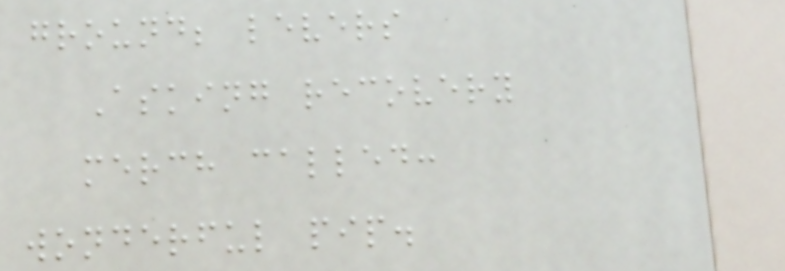ground; levers
Asking recovery
merch called:
wonderful pip.
